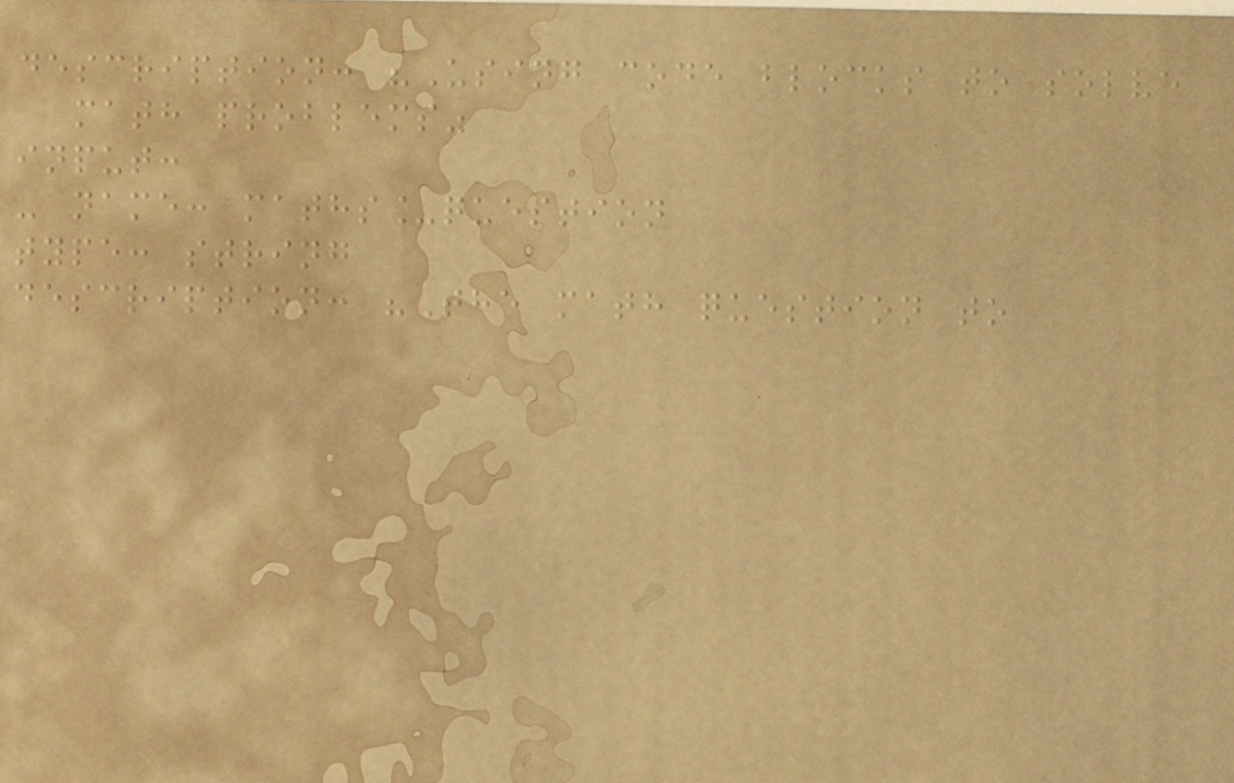description: "Using code blocks to solve
math problems"
input:
- name: maths_question
type: string
description: "The math question to
